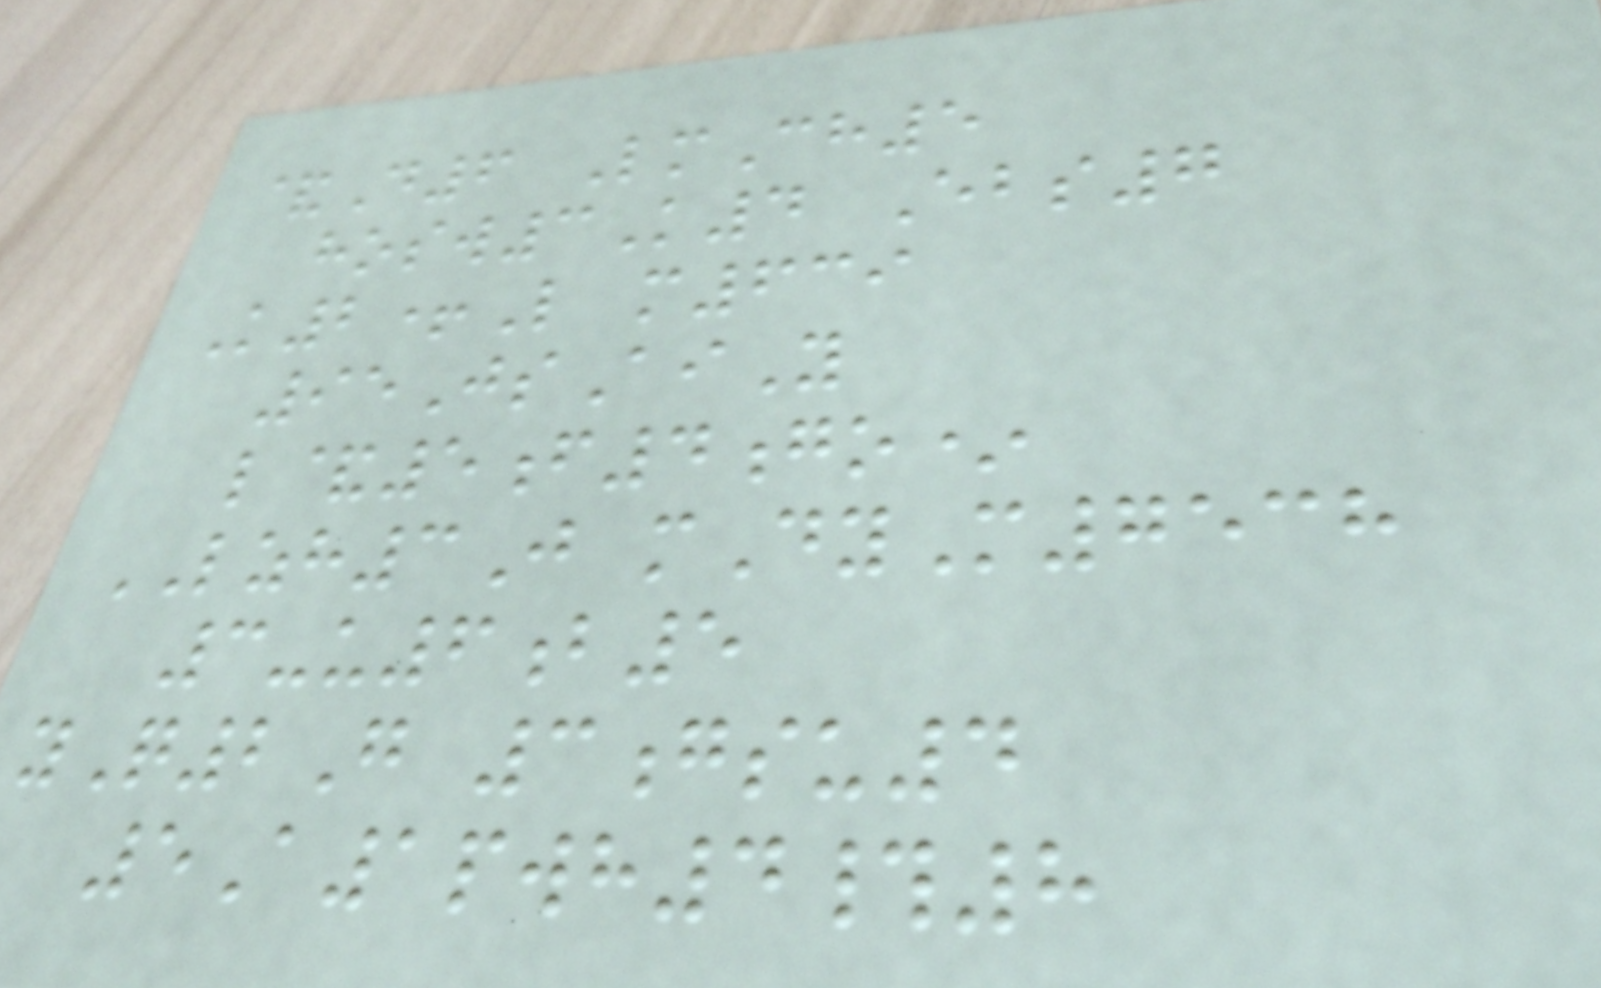&D6 LmCh5
hosw3K4 Ebs7
K2+L m639
95JsAiY
l&5f4go*
LZH3J mDyM7538
3-u6b5
yQ2G 3gsu4
5A1pwh4#8
